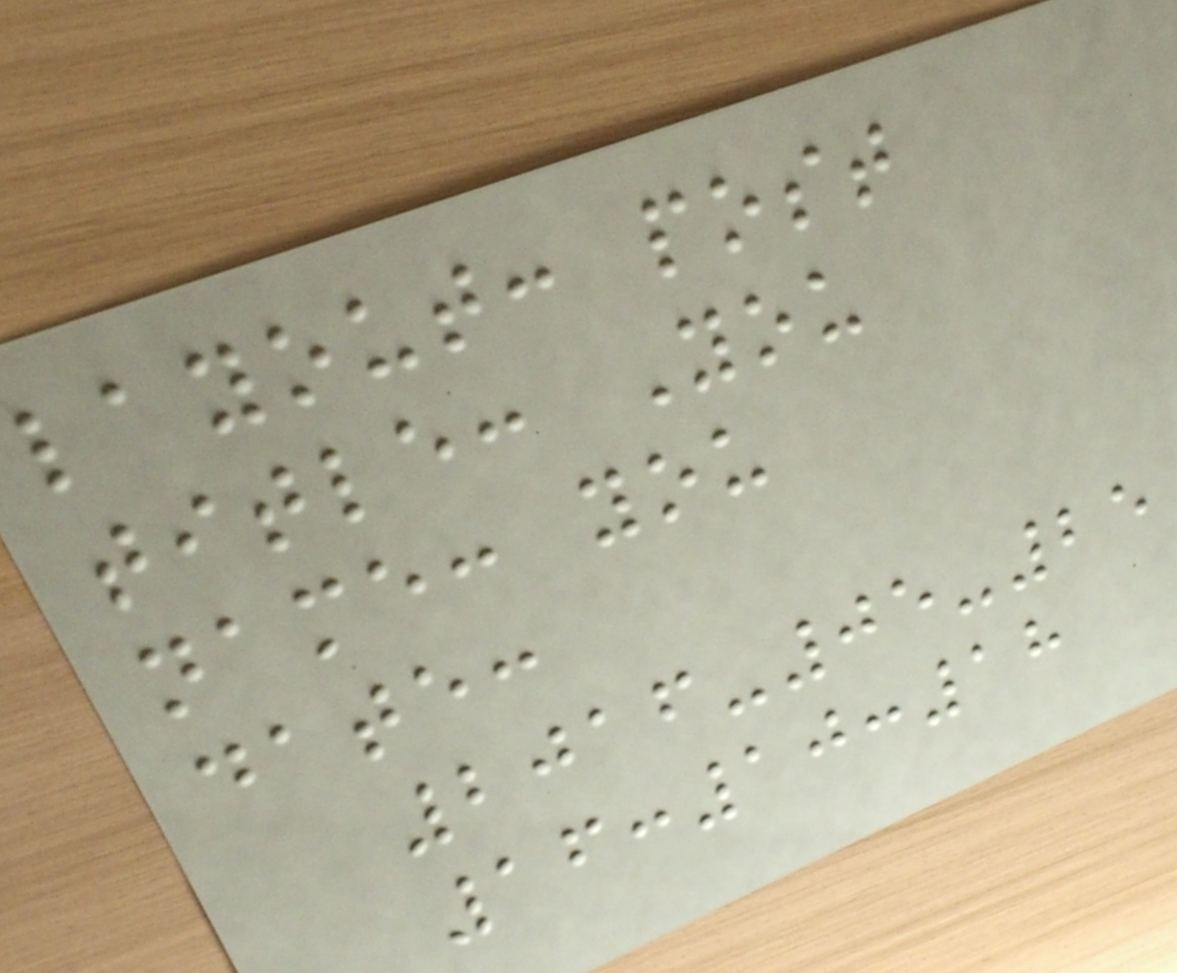layout: post
title: You
name: you
date:
2016-05-25
16:10:18
